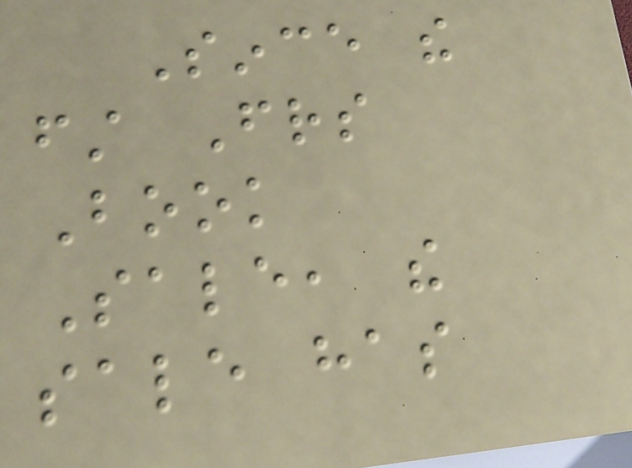Since the
first Friends
Book
Sale, the
sale has
